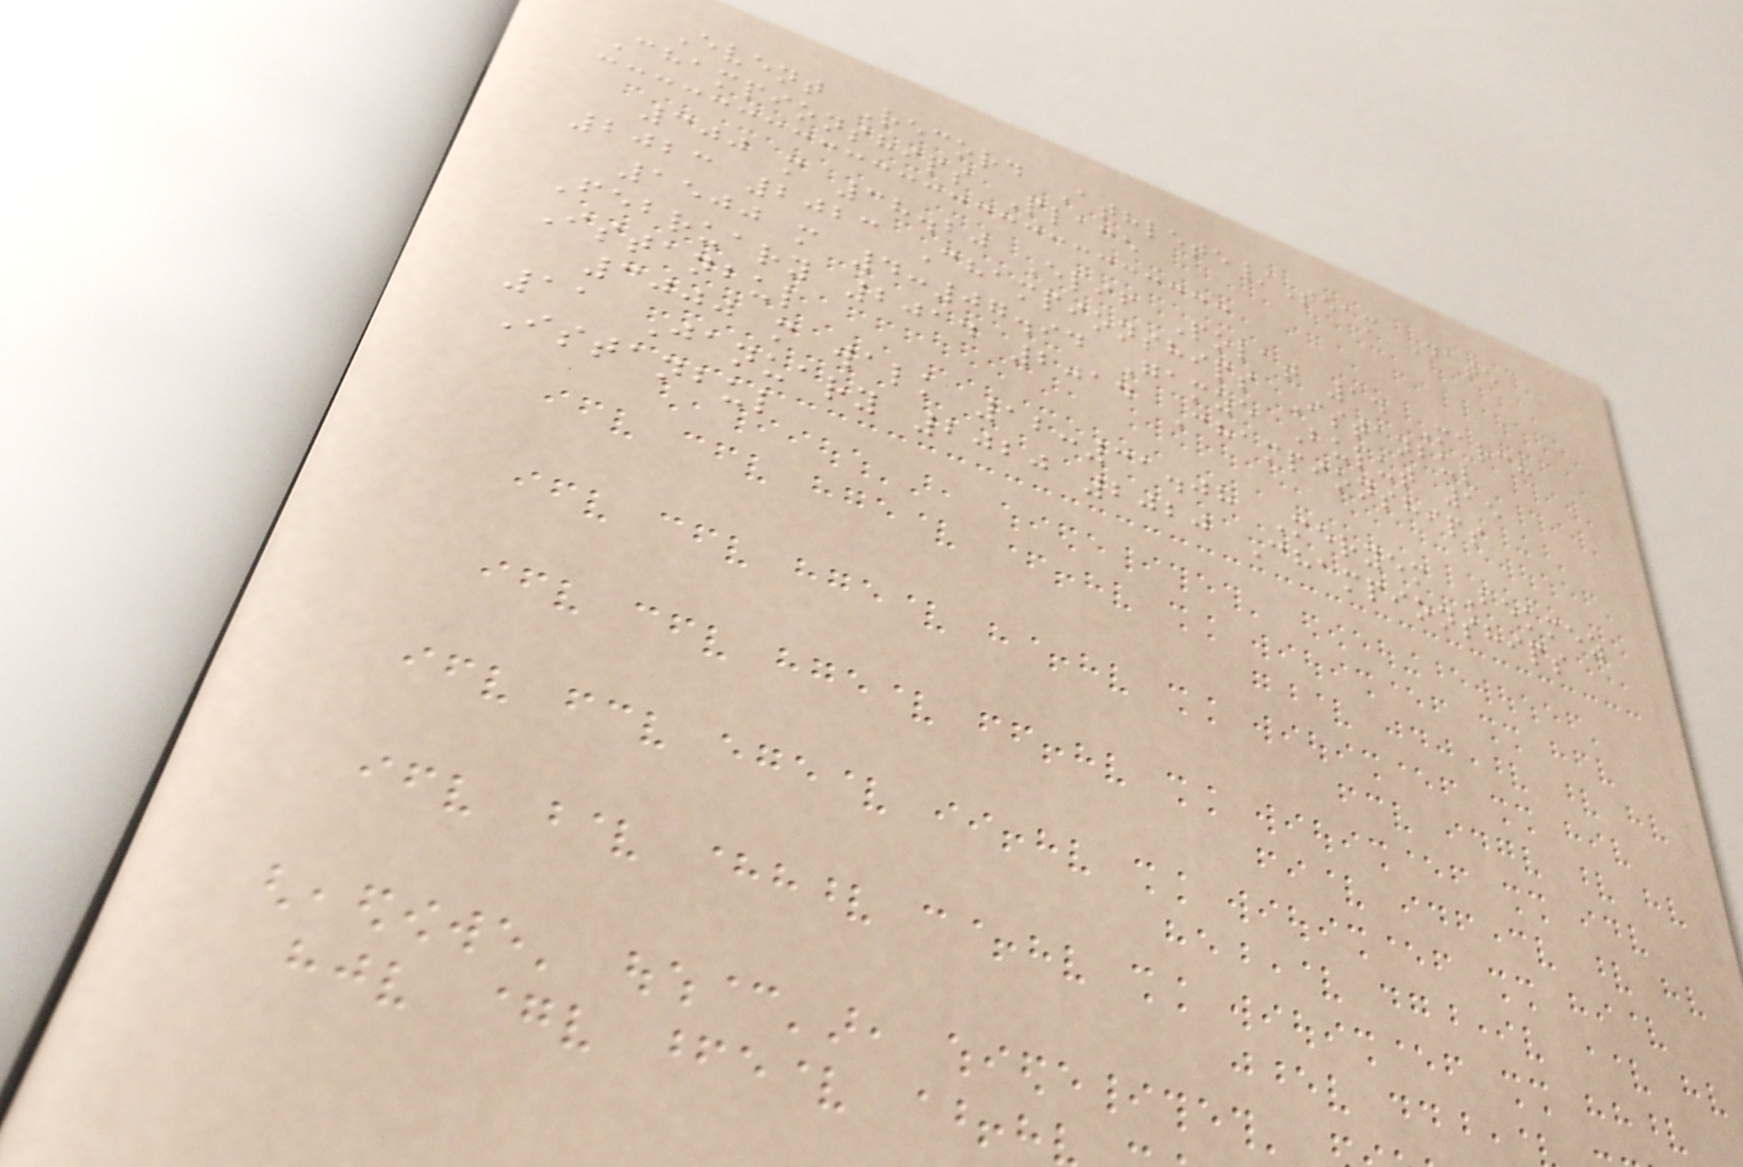Event Record Athlete/Team Date
Championships Place
300 m 38.20 Elif Polat 14 March
2023 2023 Championships Istanbul
1500 m 4:07.94 Gamze Bulut 15
February 2014 2014 Championships
Istanbul
3000 m walk 12:31.08 Meryem Bekmez
11 January 2020 2020 Championships
Istanbul
